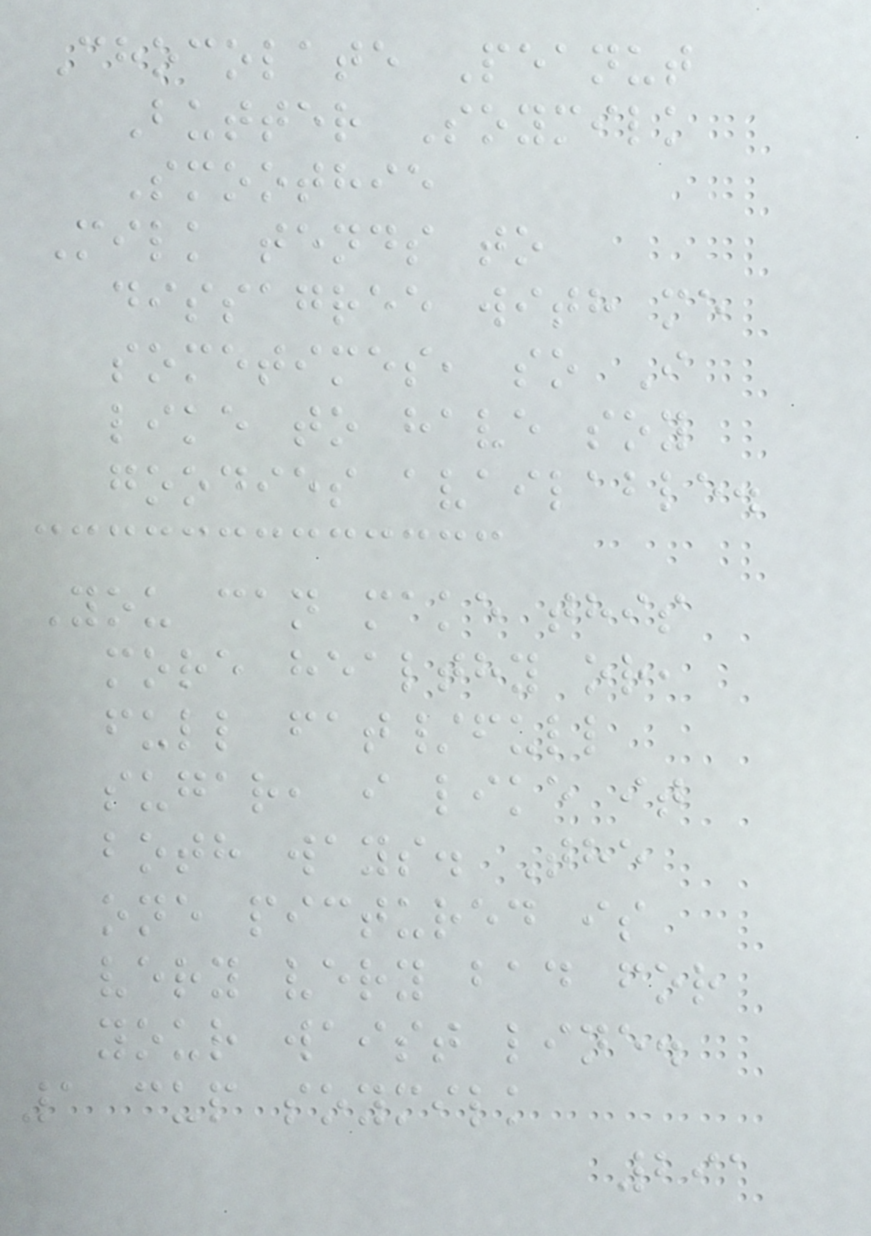Chocolate Peanut
Butter Soymilk
Smoothie
Milk tends to
dissagree with me
sometimes, so I
like to have soy
goodies available.
You can make this
more healthy or,
full fat/full
sugar, i like it
both ways. The
one pictured is
very very bad for
your waist line.
1 cup soymilk
291
